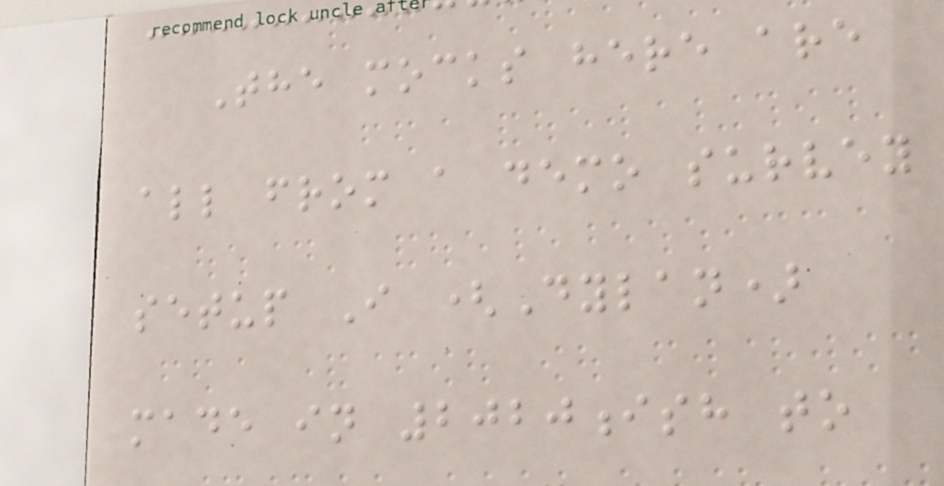The mocks here are
all from a demo survey
setup I (Dylan)
made in 2020ish to
